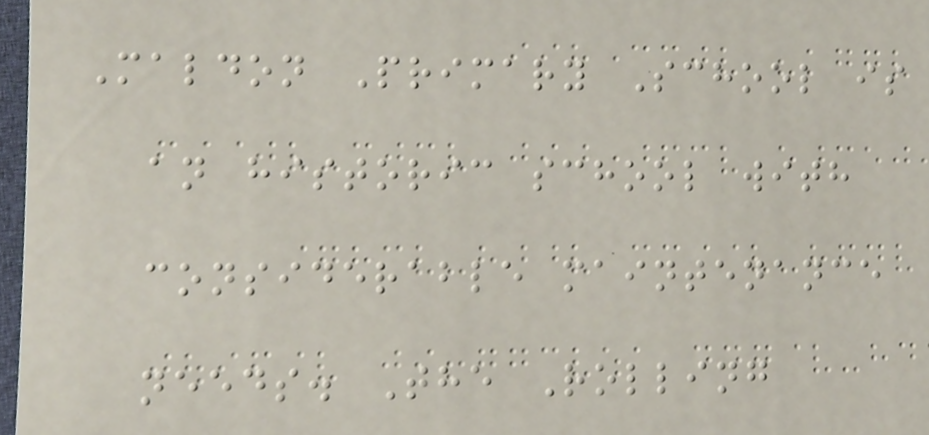Maldon Primary School is
an historic school with
considerable maintenance
needs. The Rolling
